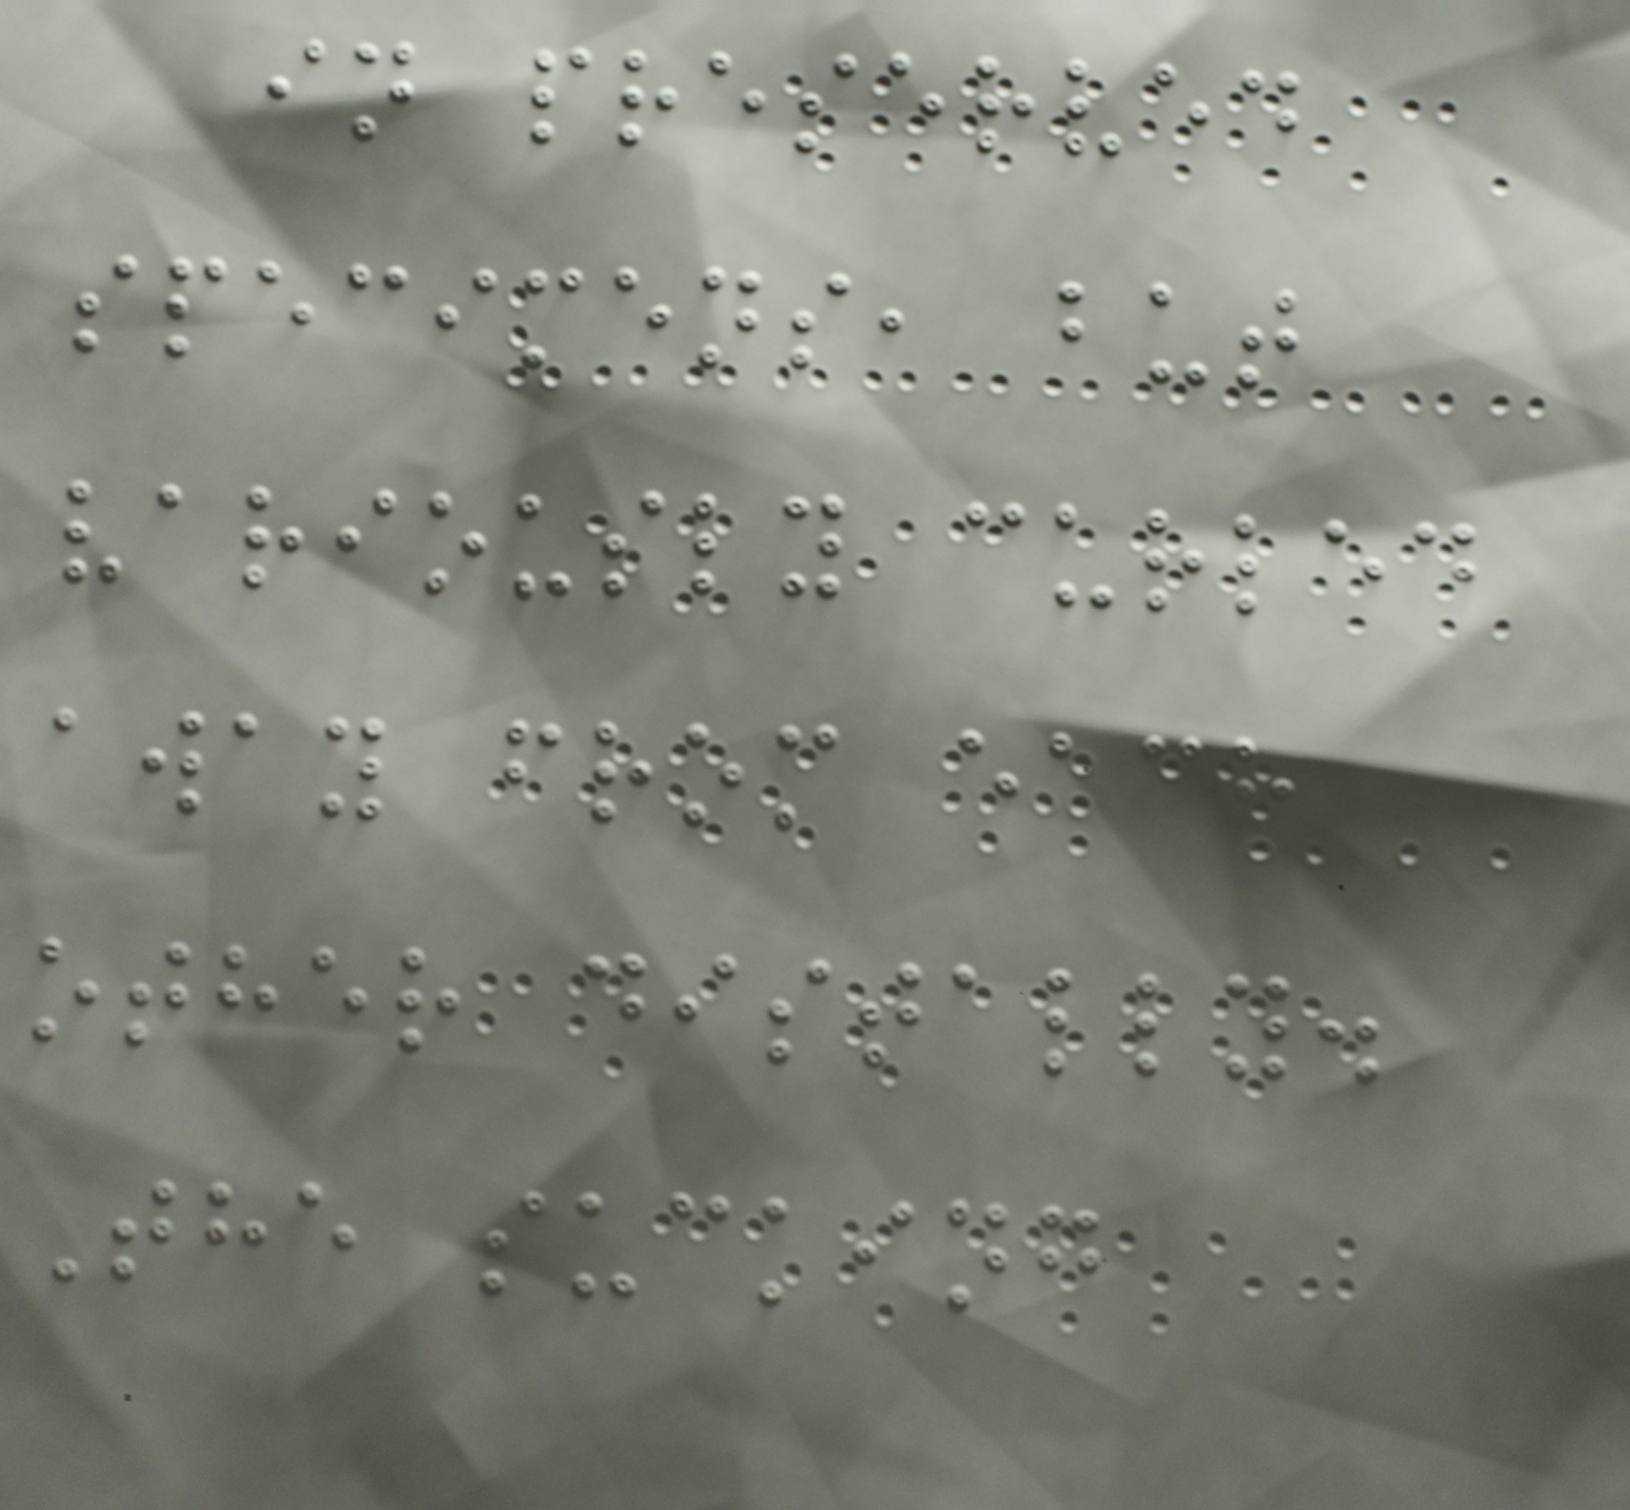in preserved
specimens, but
variously curled
away from each
other distally.
The sucking
